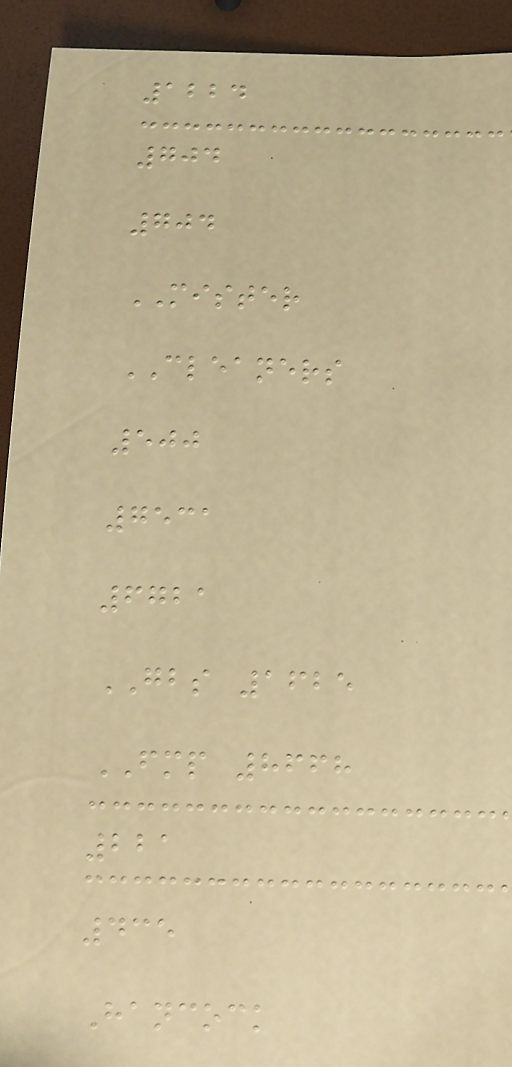1224
704
704
MISTER
CLEANERS
500
7531
6721
GBS 1625
FMP 8668
221
435
Hancock
